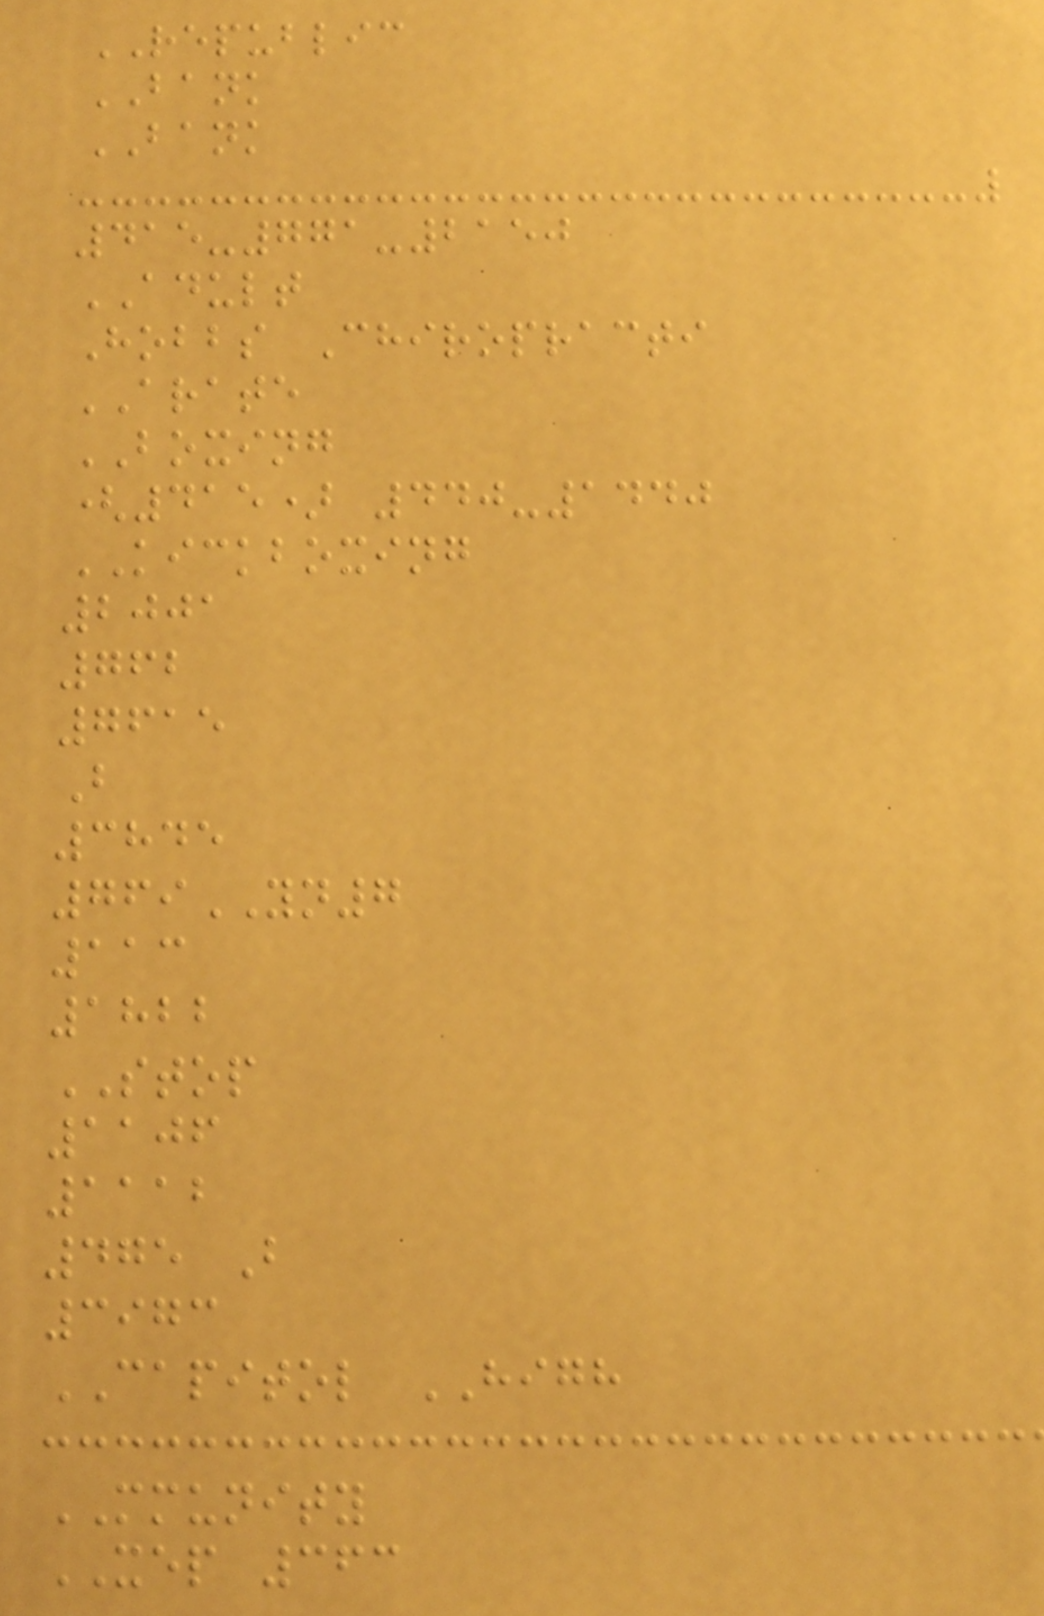REPUBLIC
BANK
BANK
415-771-2150
ADULT
Hobbs Chiropracti
ARATE
BOXING
(415) 440-1440
KICKBOXING
2001
762
7615
B
3845
769YN7
113
1822
STOP
1106
1112
475 B
3973
CAPITOL HIGH
MMUNITY
XEP 363
